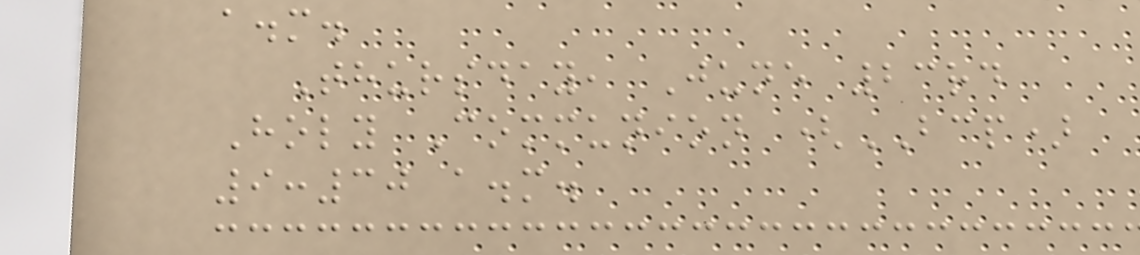a.m.
Thursday, June 23rd
Holy Communion (BCP)
9:30 a.m.
